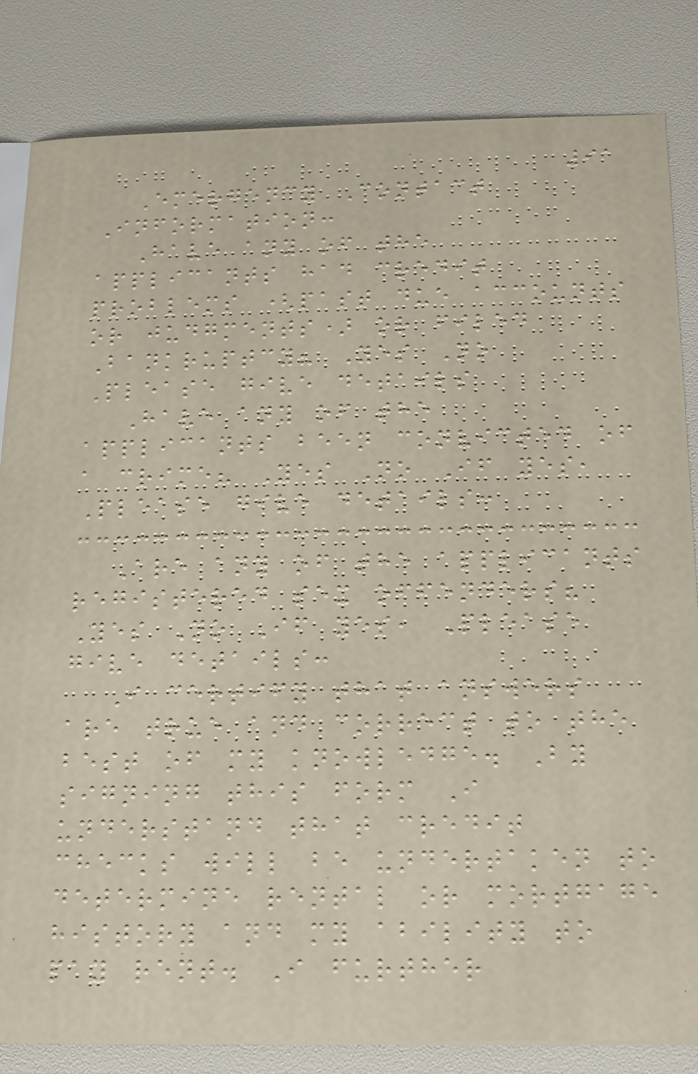91
Emergency Contact
Information:
Have any of the
applicants had credit
problems (past due accounts
or judgments) or filed
Bankruptcy? Yes No
Please give details
Have any of the
applicants been convicted of
a crime? Yes No If yes,
Please give details:
Are any of the applicants
registered sex offenders?
Yes No If yes, Please
give details:
I certify that answers
are true and correct to the
best of my knowledge. By
signing this form I
understand that credit
checks will be undertaken to
determine rental or mortgage
history and my ability to
pay rent. I further
